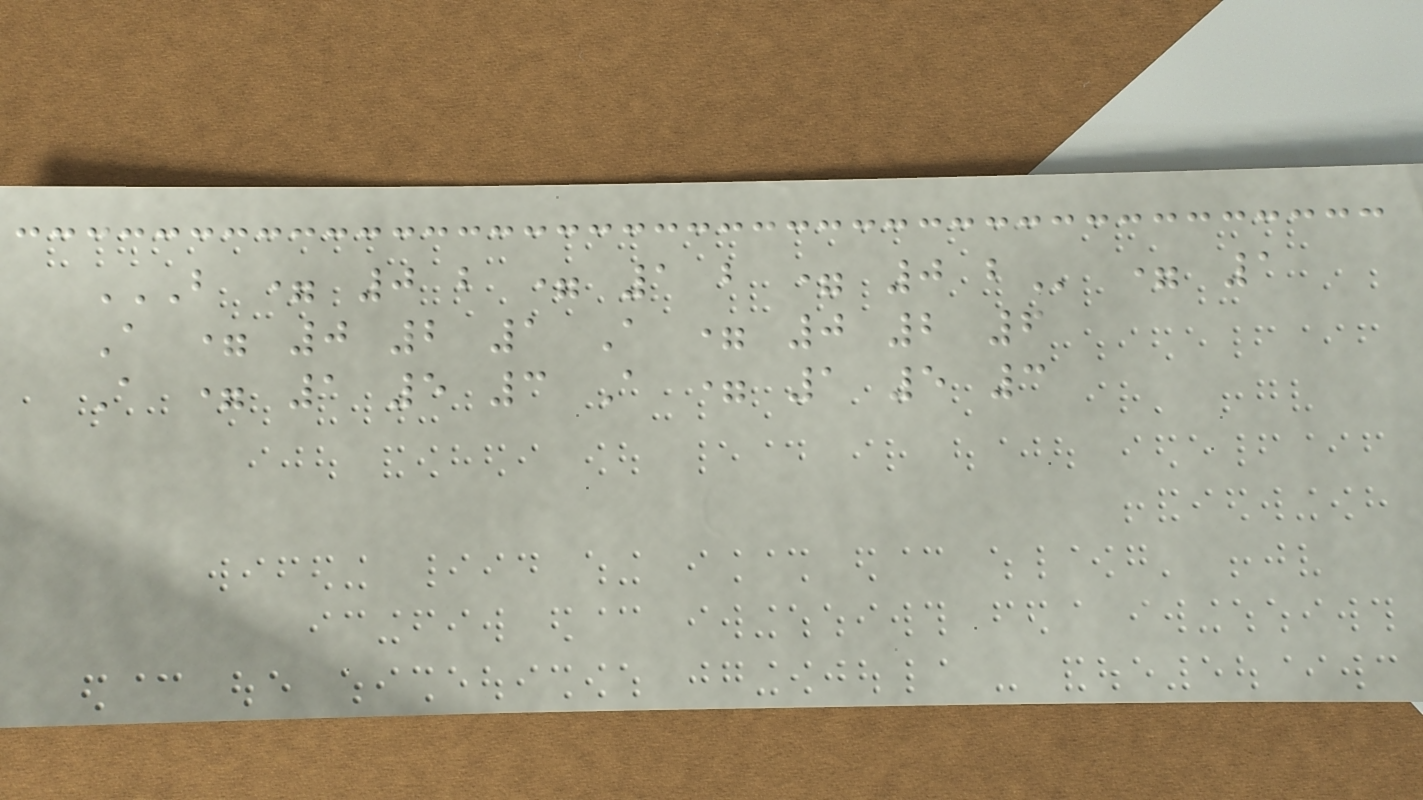B = 0 B = 1 B = 0 B = 1
A = 0 2 1 A = 0 2 6
A = 1 5 3 A = 1 5 3
